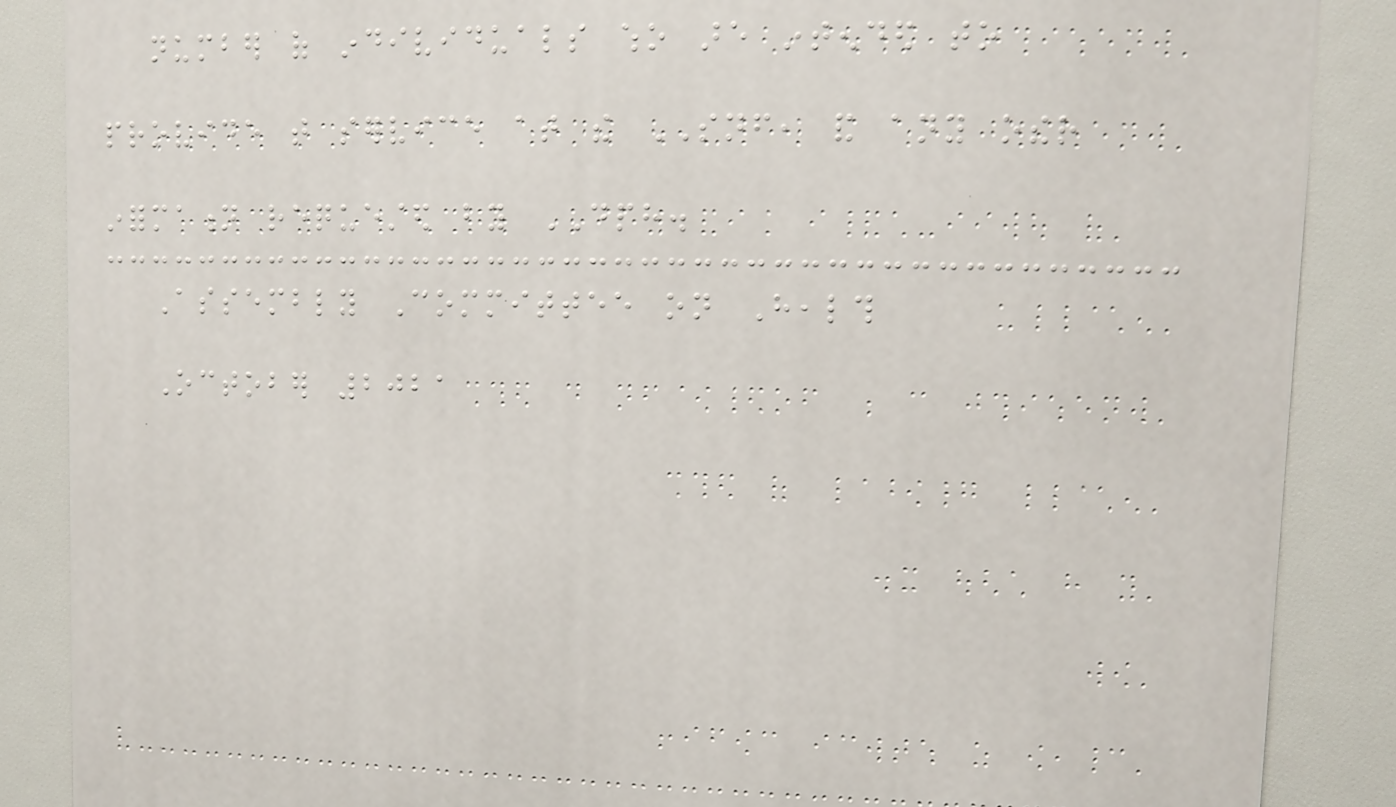number of individuals who are intended to
provide that service at the SNF, and any other
information requested by DPH.
Assembly Committee on Health
October 2021
